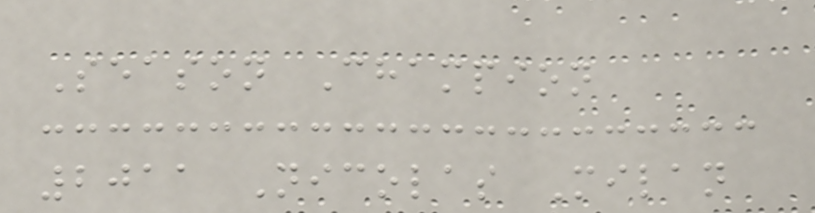Season Champion
2011 Nicolas Milan
